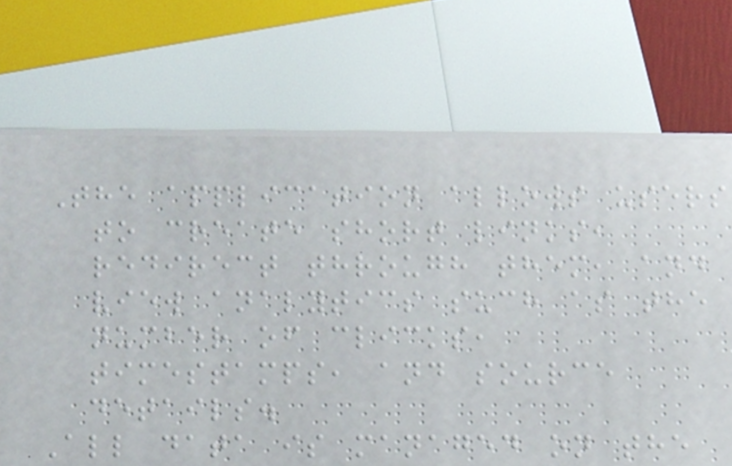The application allows users
to create short links,
redirect through them, and
view analytics such as the
number of clicks,
timestamps, and source
details.
All data is managed on the
